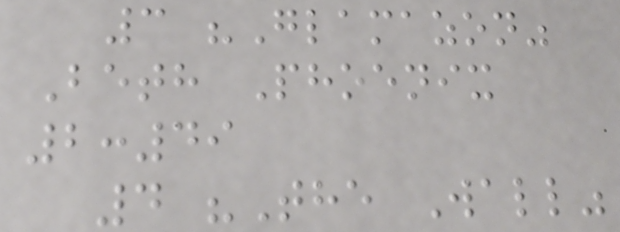3 "Glamazon"
Beth Phoenix
2:49
4 "The Wall"
